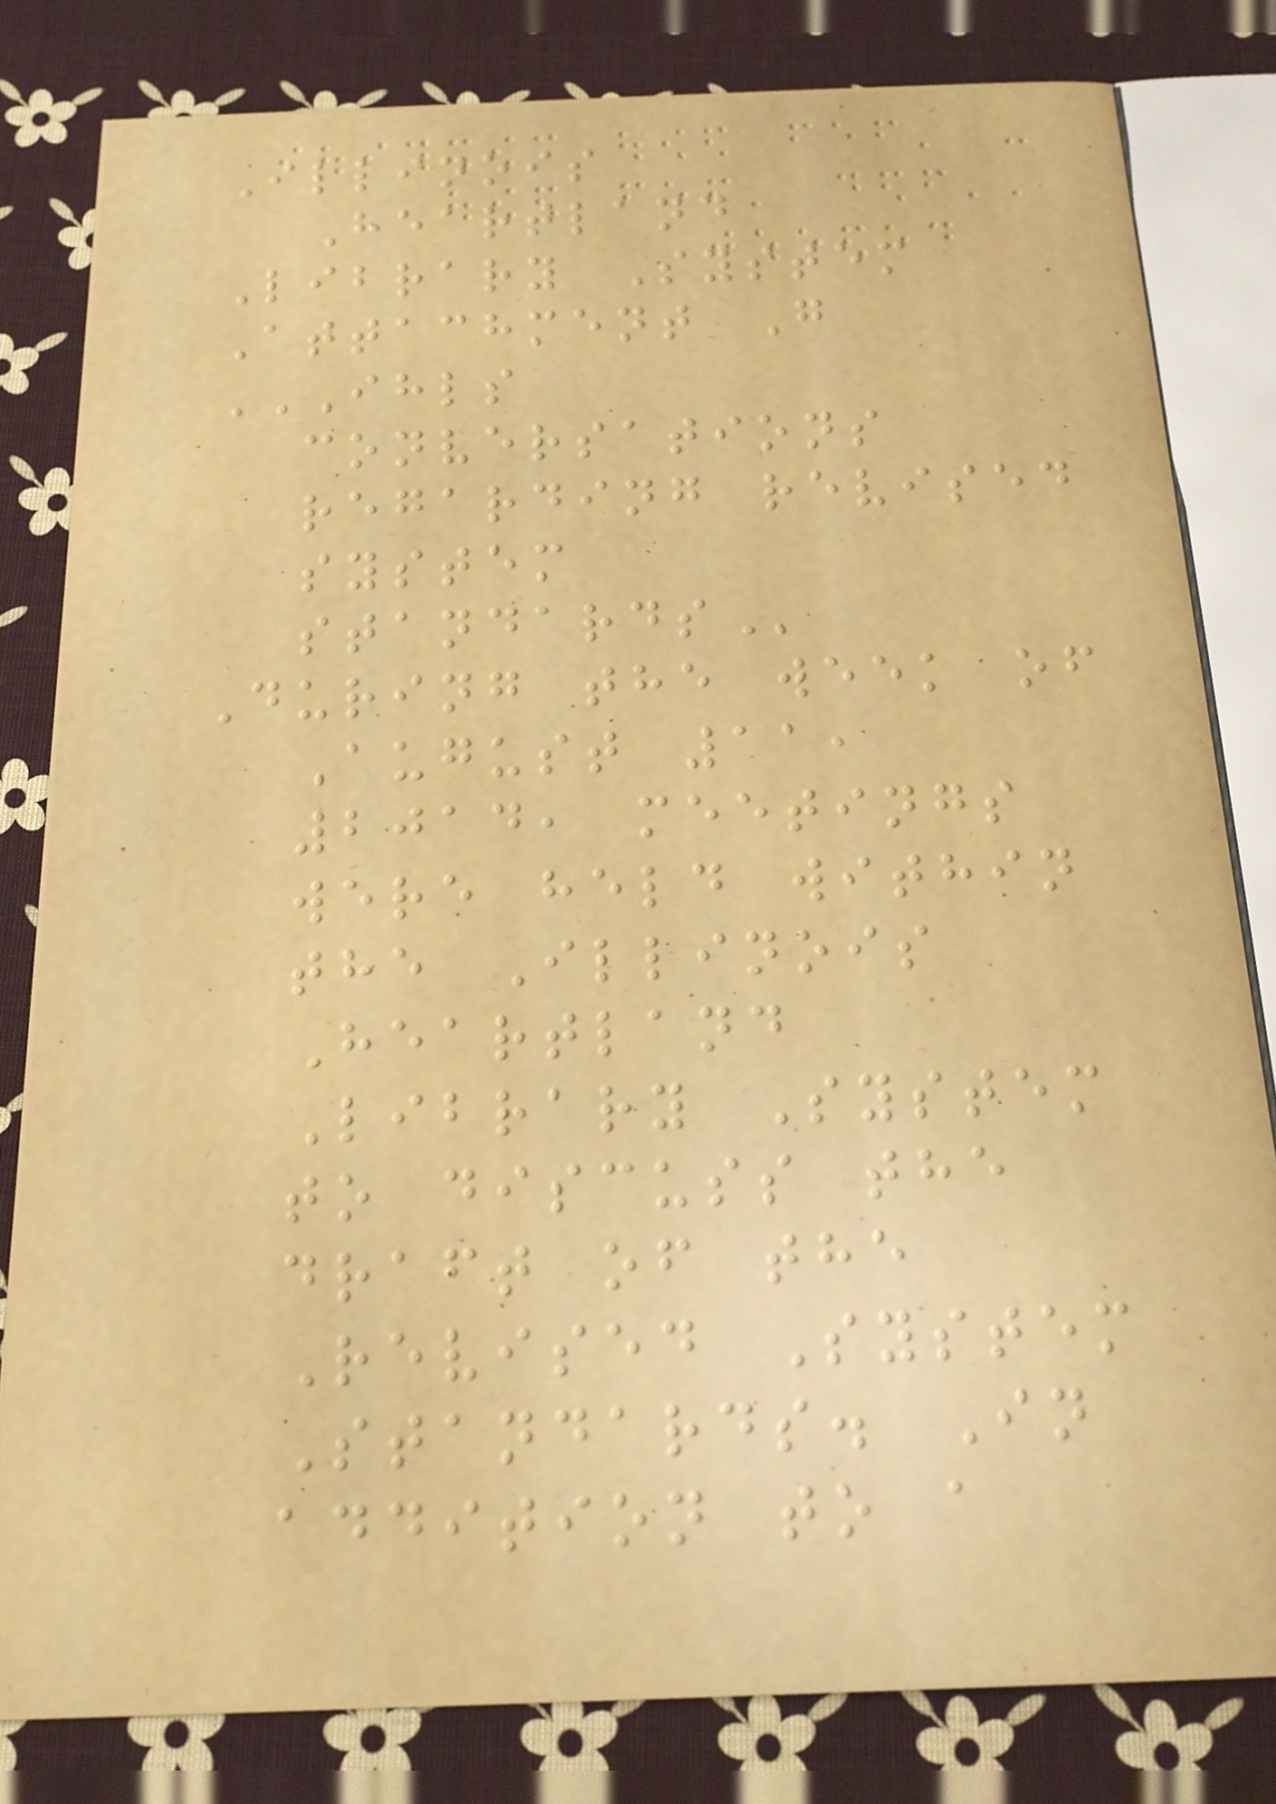Illinois
Heartland
Library System
Attachment G
IHLS
CONVERSATIONS
REGARDING REVISED
SYSTEM
STANDARDS
During the week of
August 11,
2014, meetings
were held within
the Illinois
Heartland
Library System
to discuss the
draft of the
Revised System
Standards. In
addition to a
